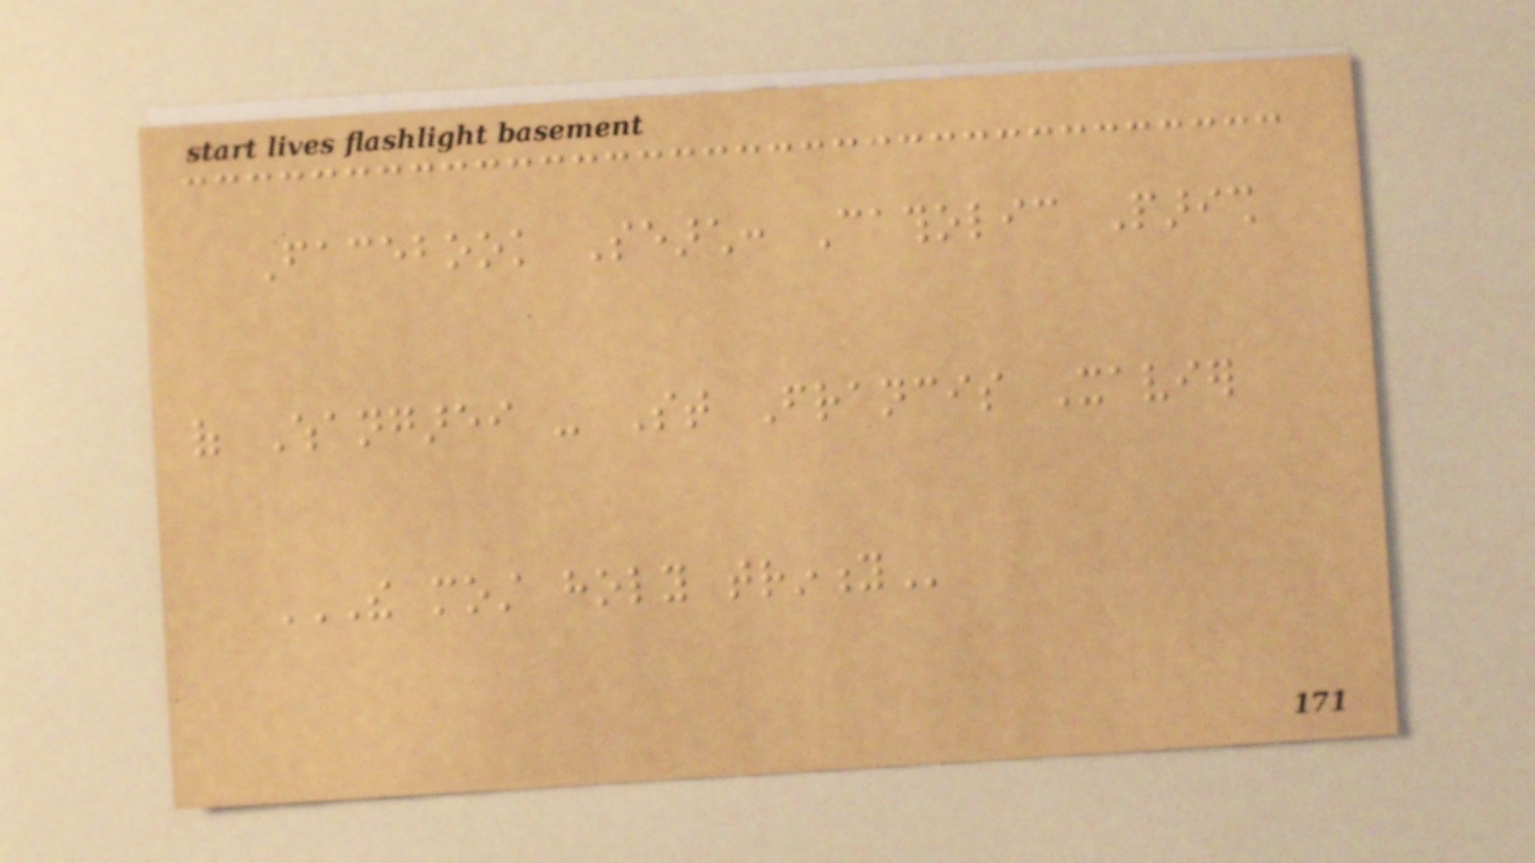Facebook Search: Catholic Parish
of Whangarei - St Francis Xavier
THE MOST HOLY TRINITY
